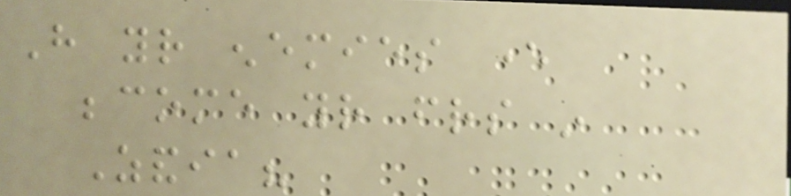Have your enemies ever
become your friends in
Zandia?
